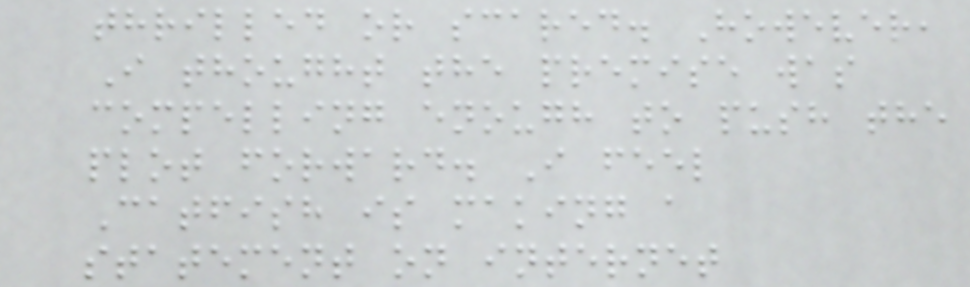thrilled or scared. However,
I thought the premise was
compelling enough to push the
plot forward. I feel
Catfish is making a
statement on internet
